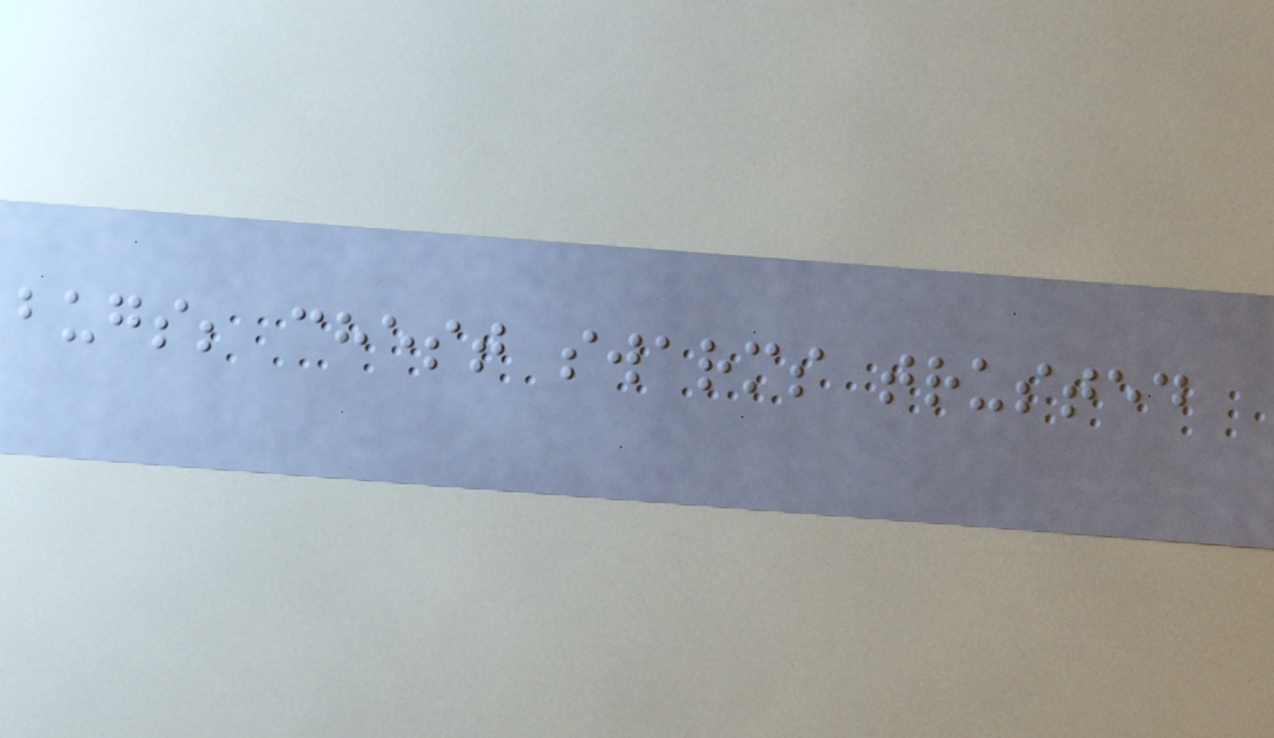bugs; chest swarms trusted
